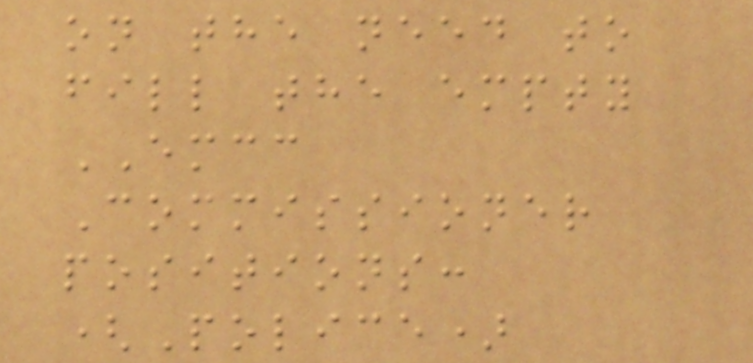on the need to
fill the empty
EMCC
Commissioner
positions:
(Police)
